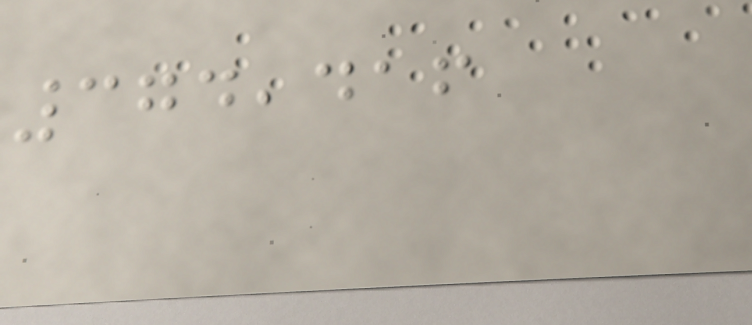374,416
